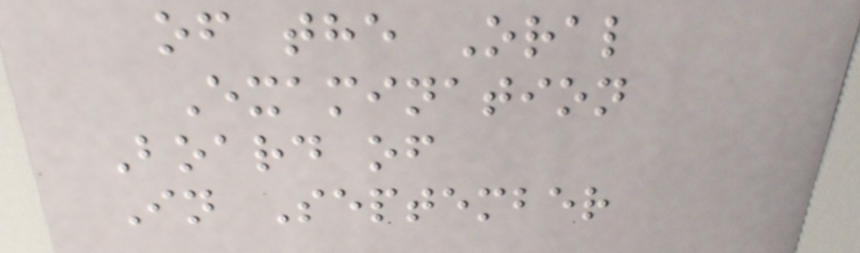of the Oral
Examination
Board of
In September
